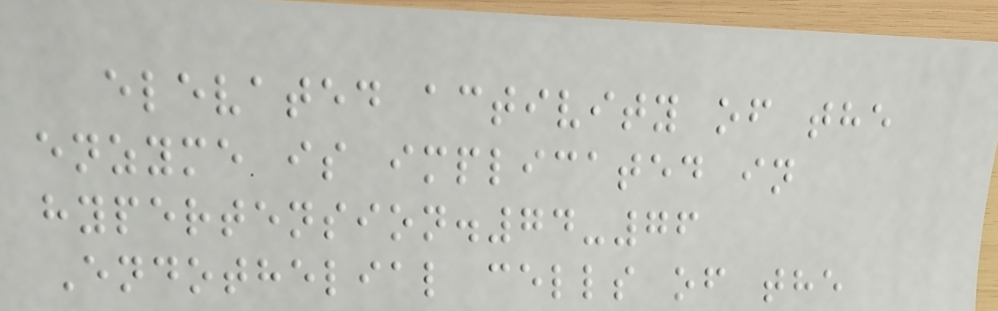elevated activity of the
enzyme is implicated in
hypertension.74-76
Endothelial cells of the
